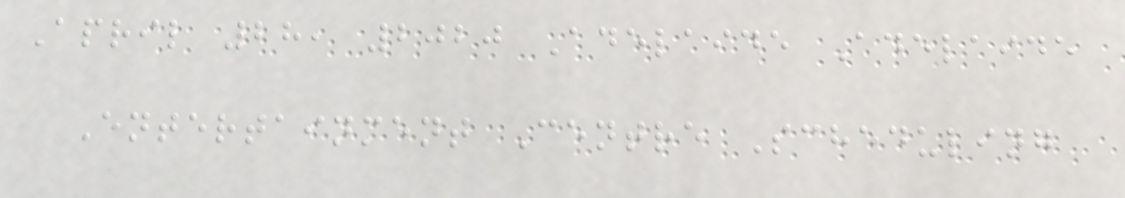April 28, 2020 Adelaide Adelaide
Entertainment Centre Scheduling
